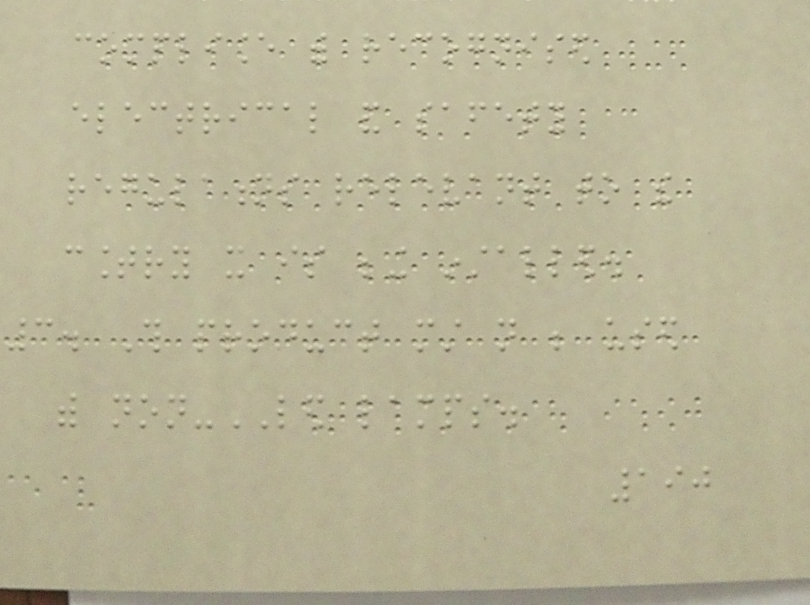compliance with recognised
electrical and safety
regulations relevant to the
country it is being installed.
3. This product must not be used
with non-LED lamps.
190
